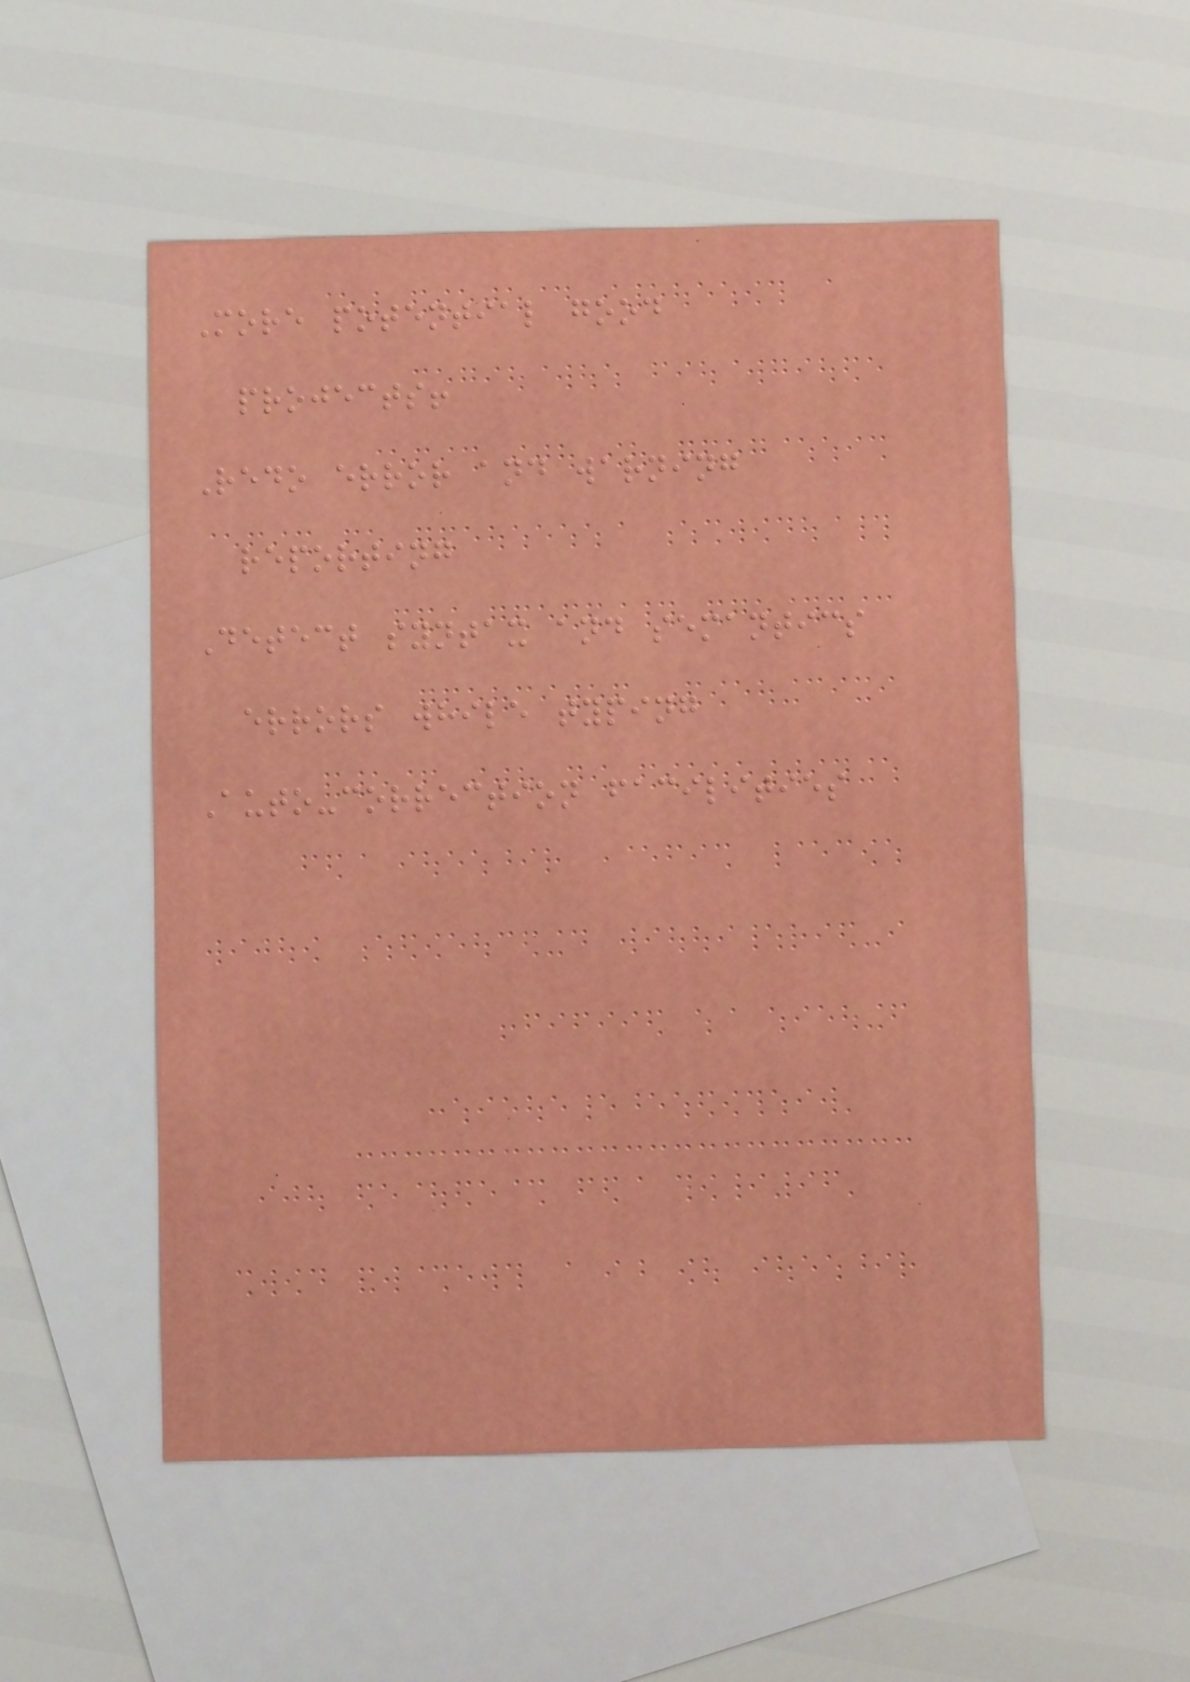More potential good
projects!
Redo error and warning
reporting
Detect syntax and semantics
errors while typing
Auto-correction facilities
